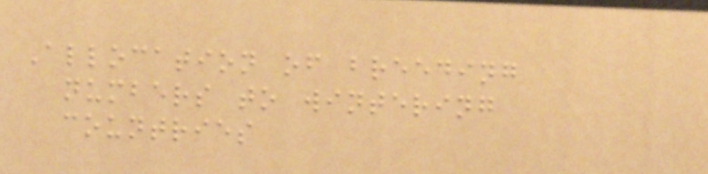Allocation of breeding
numbers to wintering
countries
